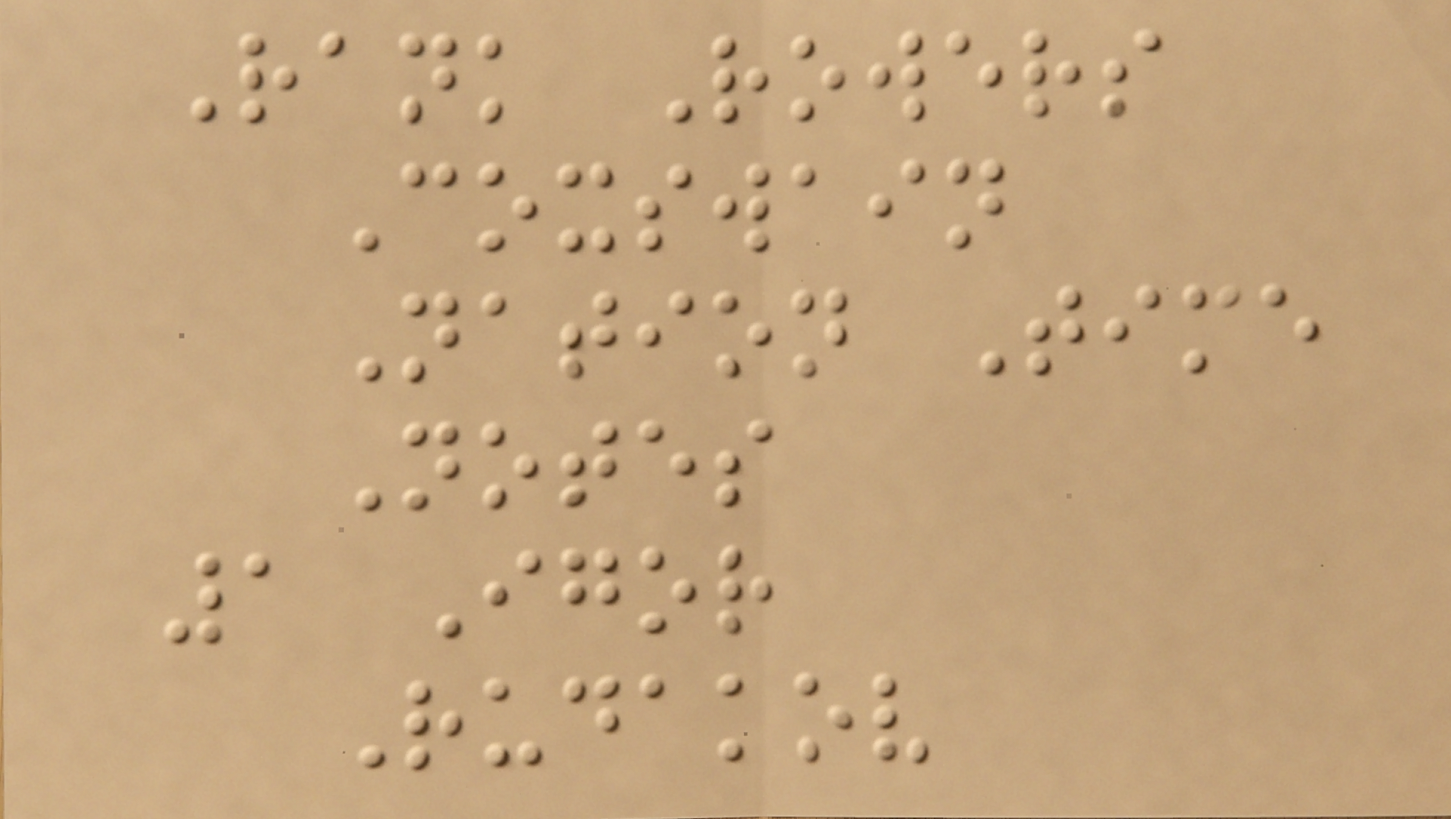Rank Rowers
Coxswain
Nation Time
Notes
1 Igor
Rudakov
